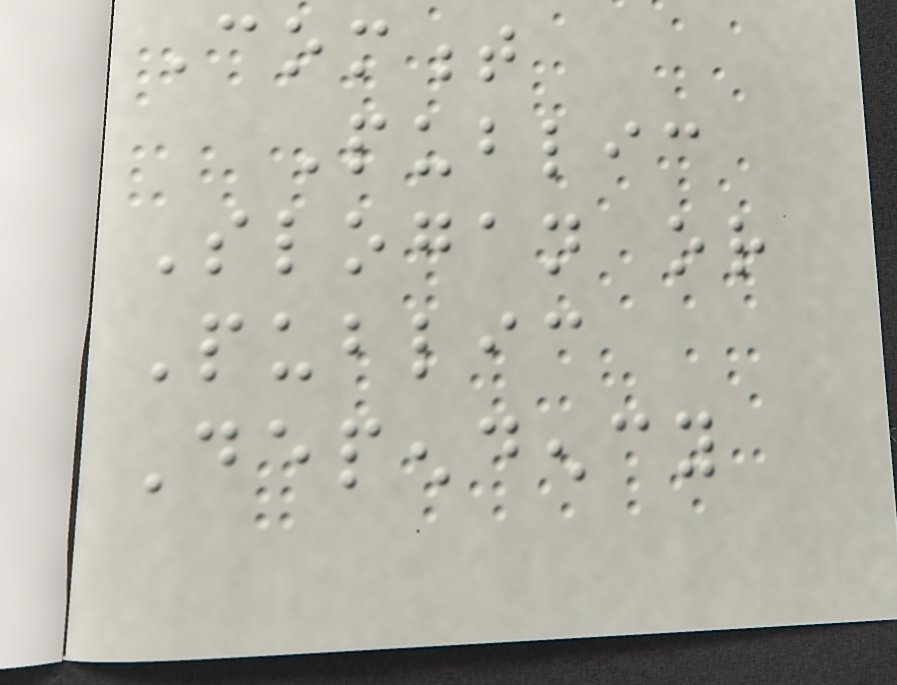Comment
Public
Slogan or
Public
Dependency
